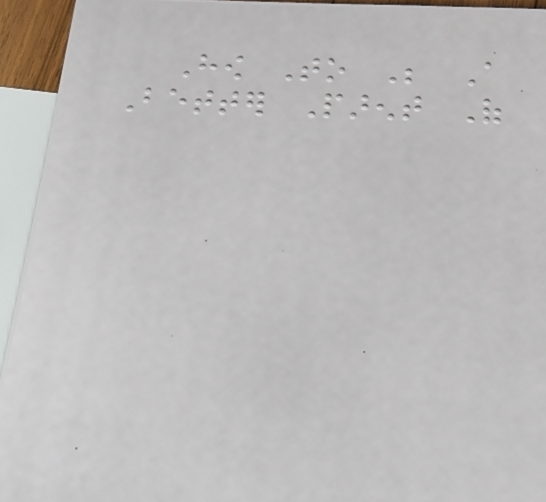How To Be A
Better Parent Of
